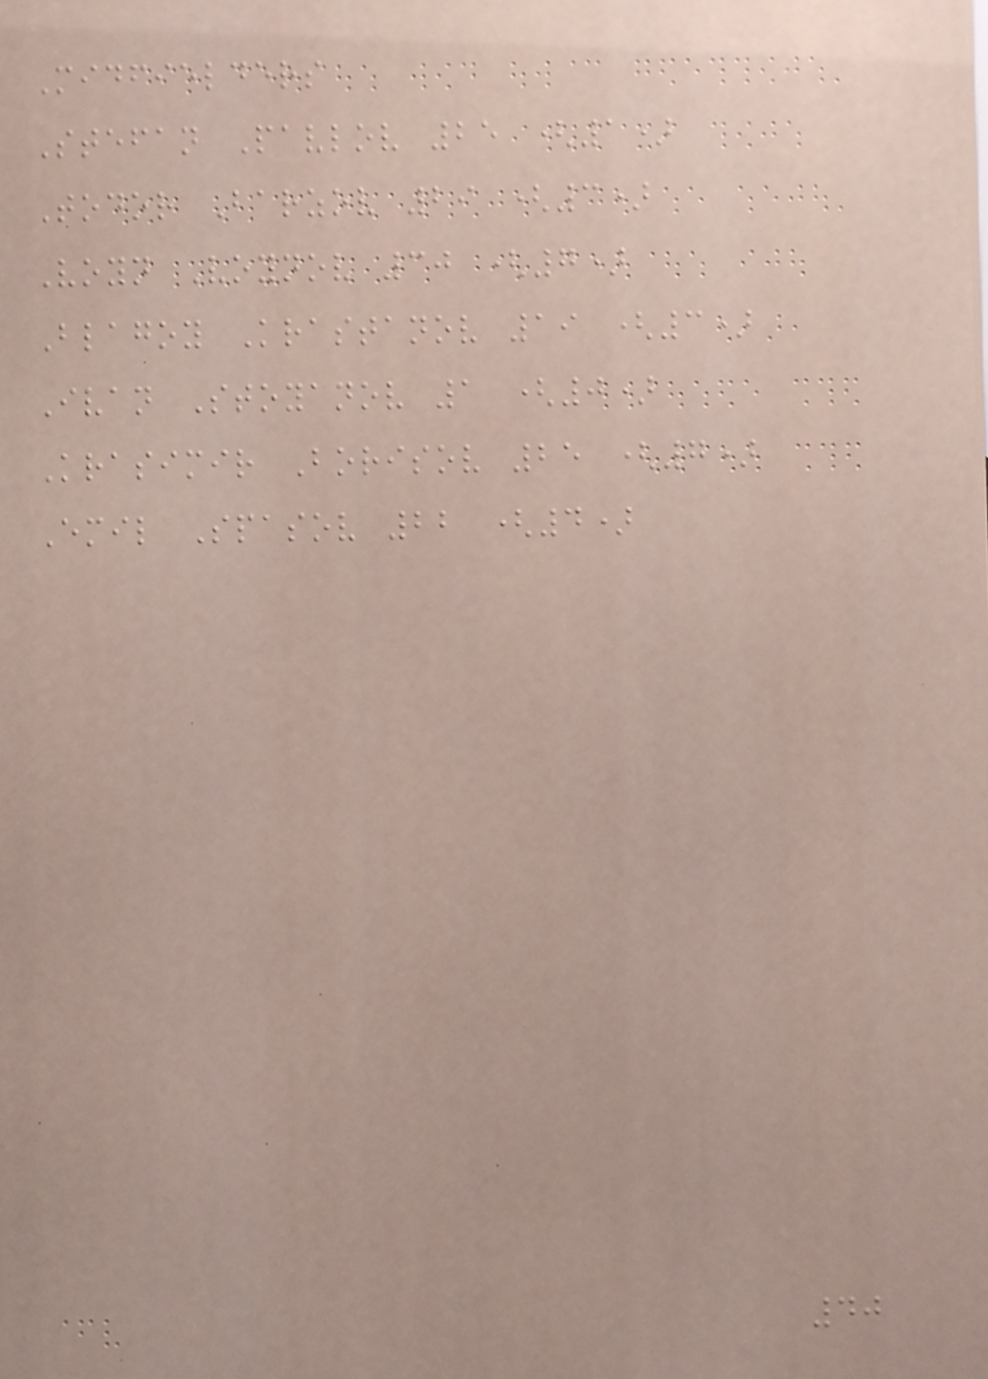Midfielders
Stefan Pavlov 25 (1)
Todor Barzov 29 (3)
Voyn Voynov 30 (7)
Blagoy Krastanov 19 (3)
Ivan Stoyanov 1 (0)
Krasimir Borisov 25 (7)
Emil Spasov 22 (4)
40
